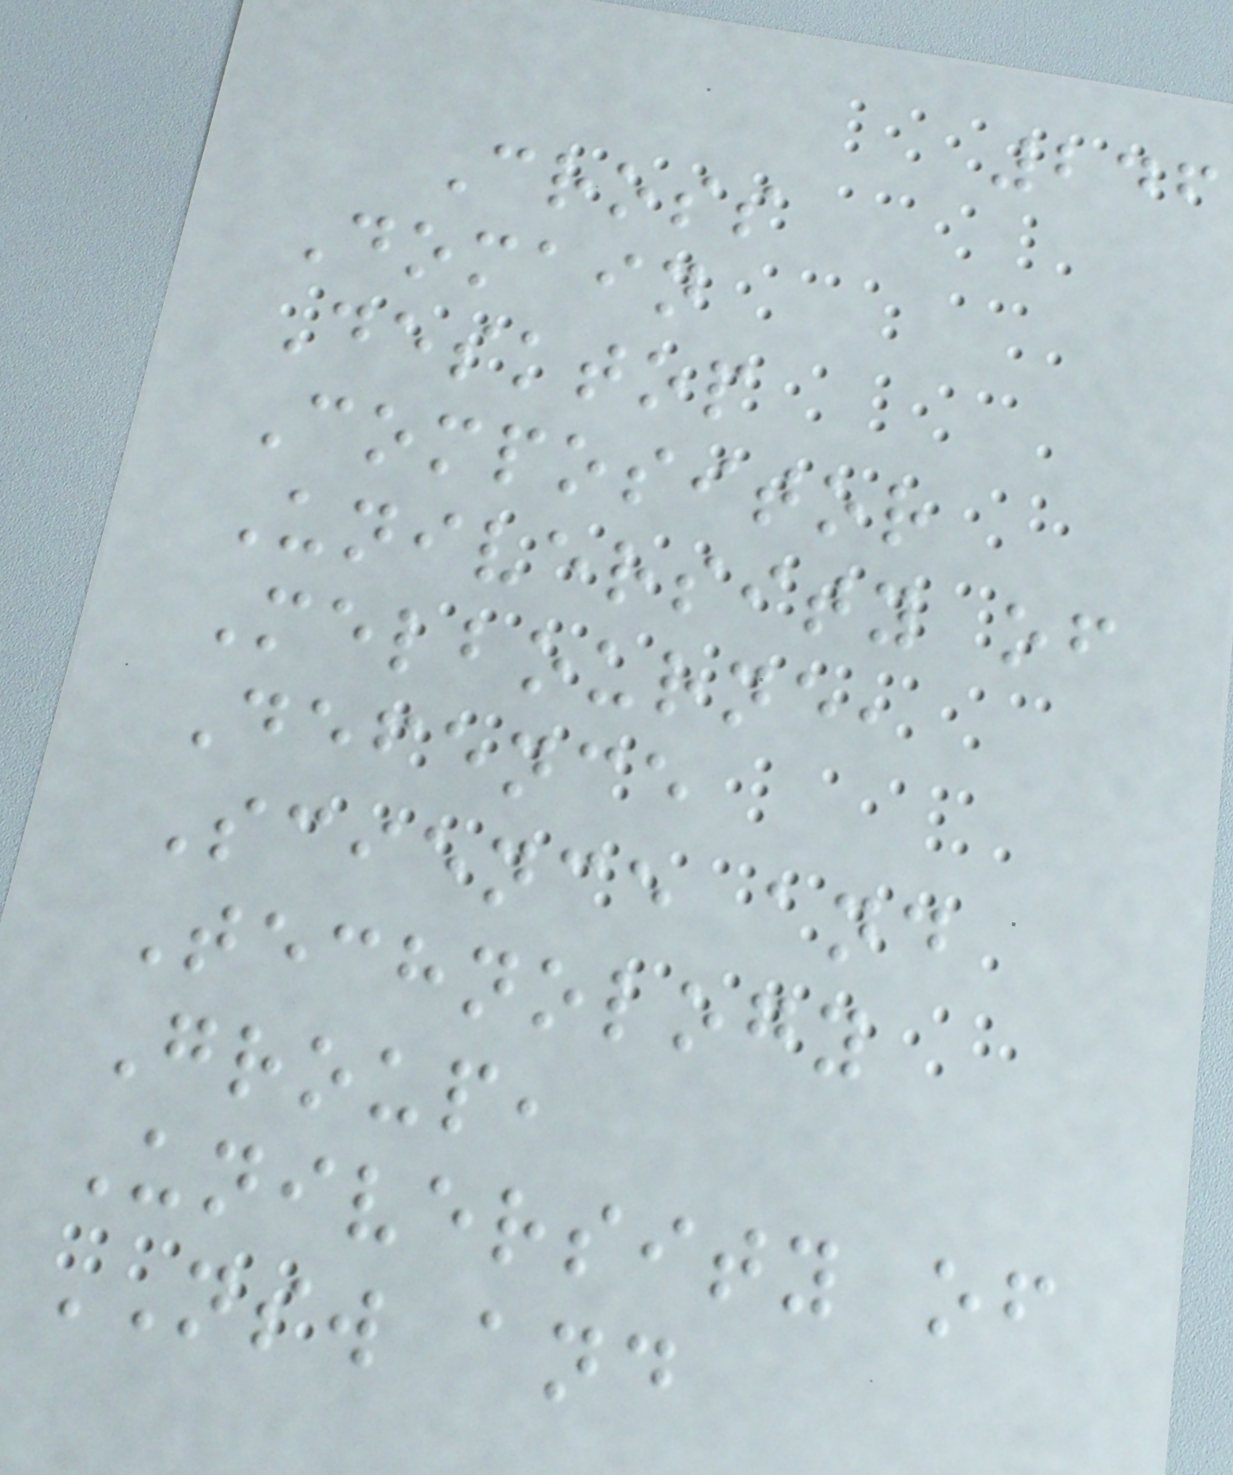246
Cross
Domain
Desktop
Compositor
University of
Melbourne,
Defence
Science and
Technology
Group,
University of
NSW and
